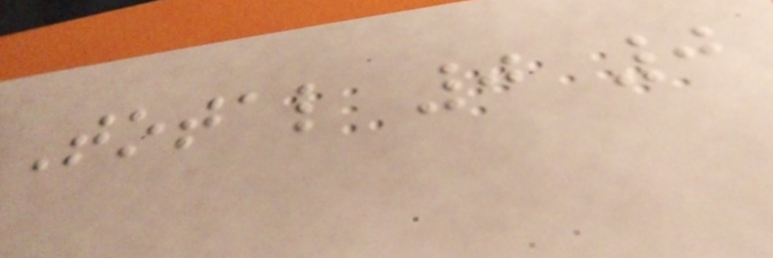Total 0 0
